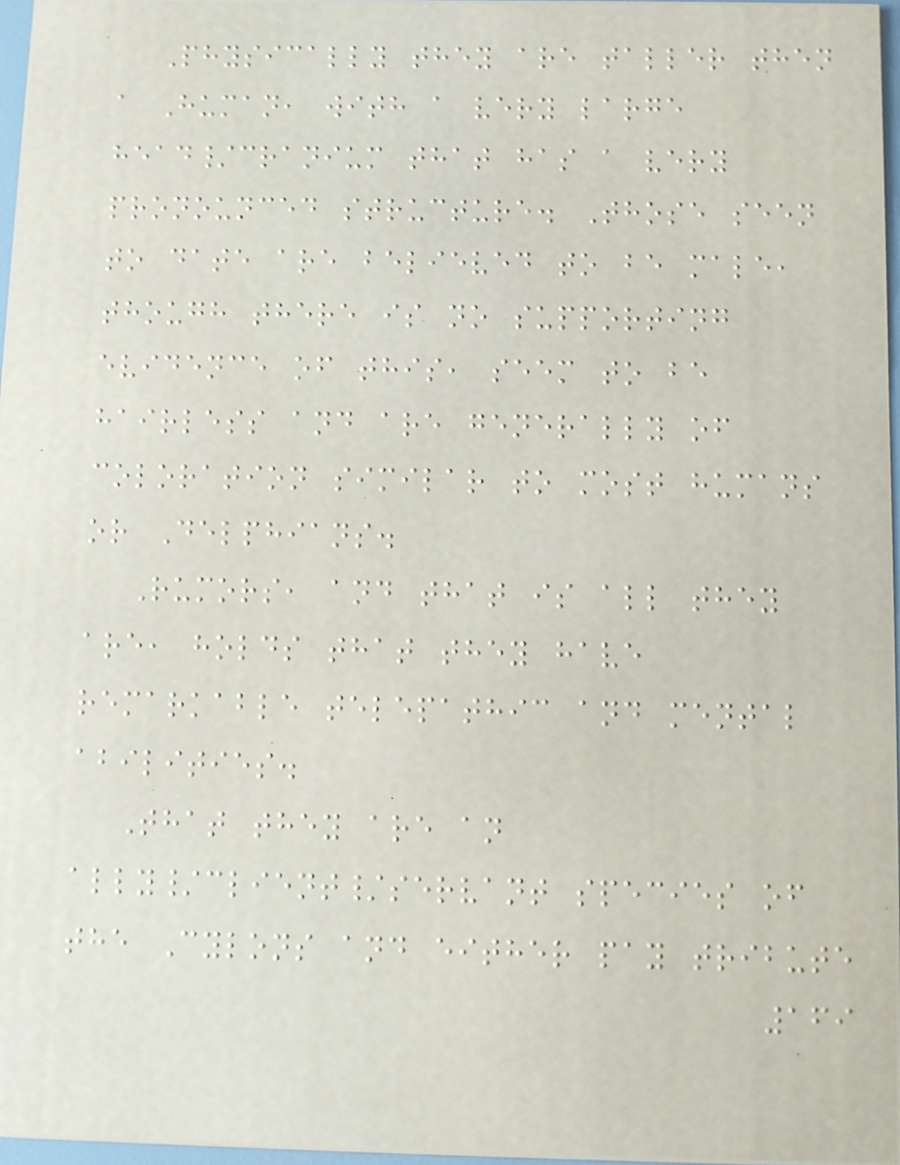Physically they are taller then
a Human, with a very large
head/cranium that has a very
pronounced structure. Those seen
to date are believed to be male,
though there is no supporting
evidence of this, seem to be
hairless and are generally of
coloration similar to most humans
or Delphians.
Rumors, and that is all they
are, holds that they have
remarkable telepathic and mental
abilities.
That they are an
ally/client/servant species of
the Cylons and either pay tribute
169
